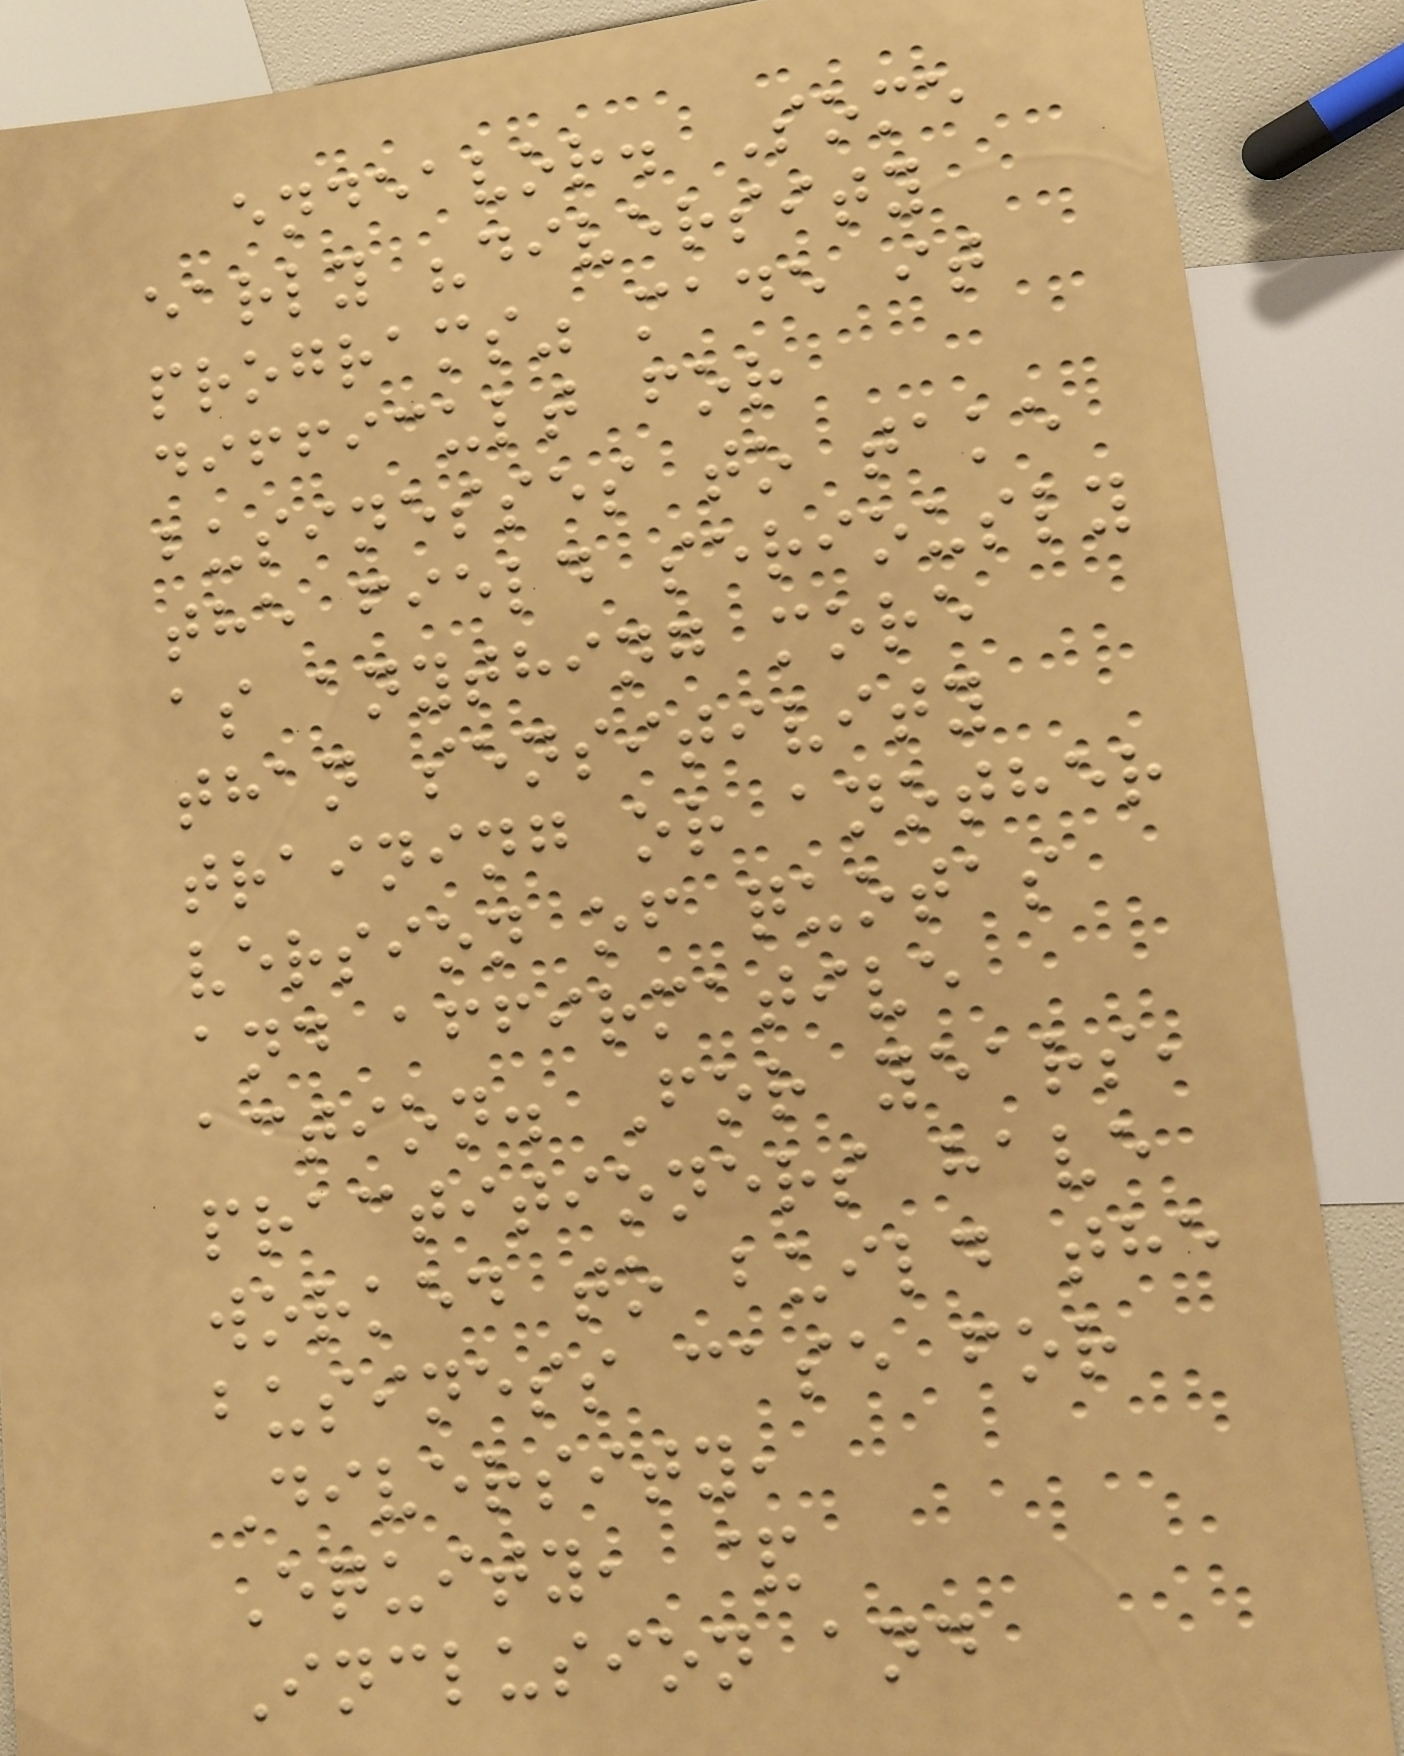endeavor. Some
early "diversity
programs" made it
difficult for
businesses to take
the field seriously
as anything more
than sensitivity
training or another
version of quotas
and affirmative
action. For years,
practitioners have
worked to build the
business case for
Diversity,
Equity, &
Inclusion and
